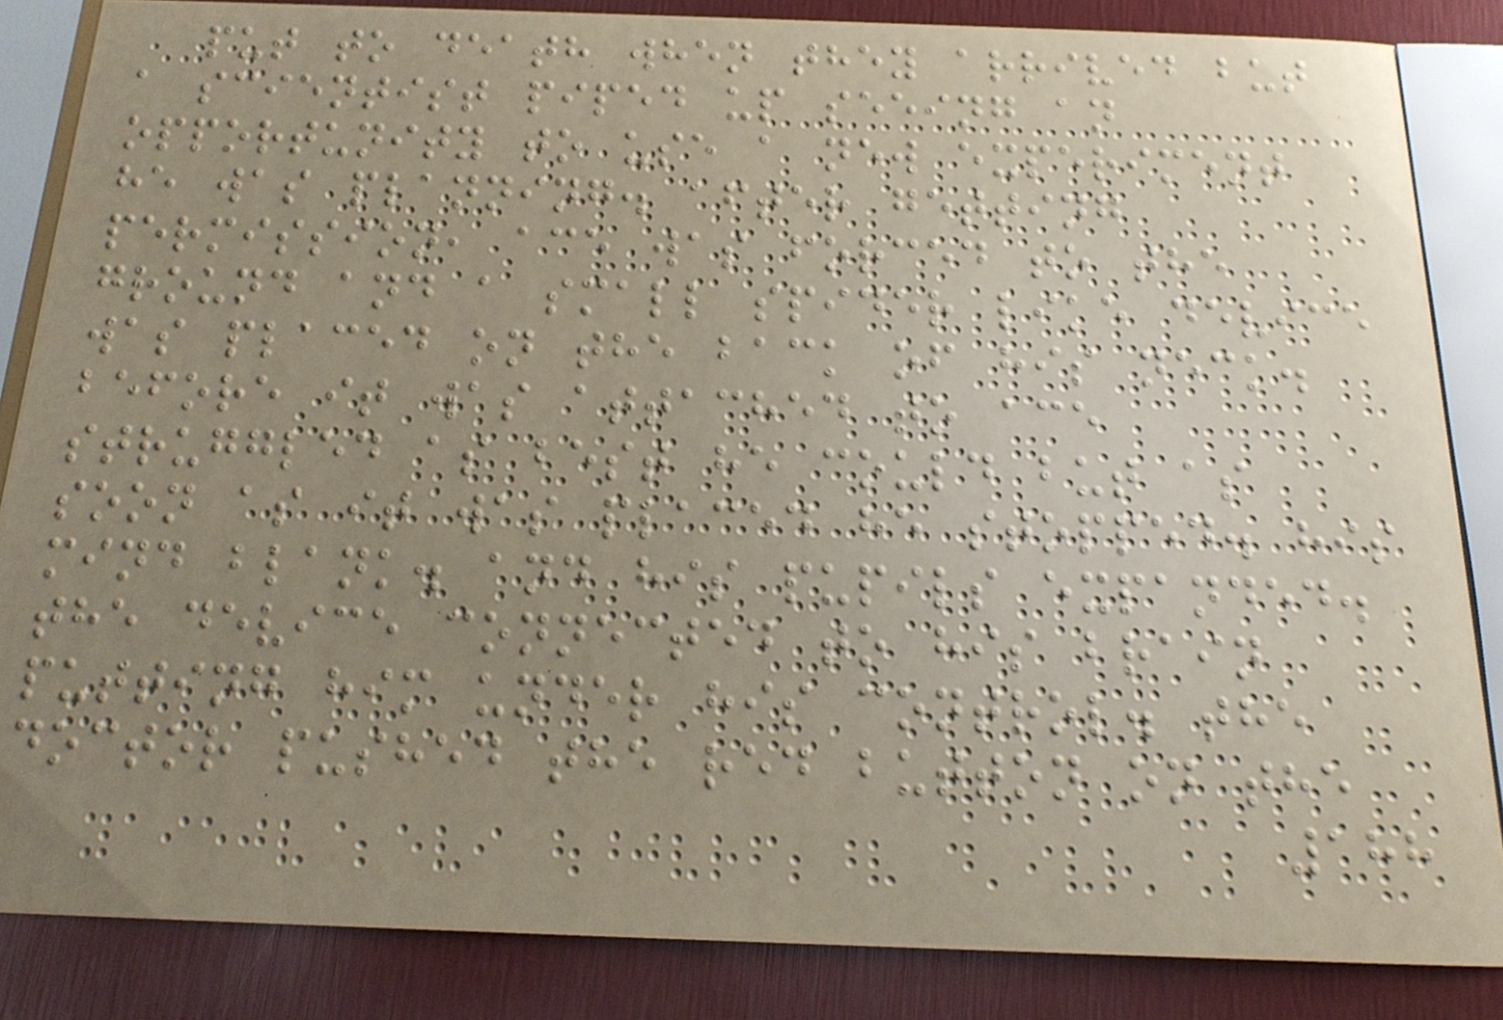put to death when they arrived but
a scientist piped up seeing an
opportunity to use a new experiment
he was planning. after getting
permission, ace was forced to the
ground and a small spider like device
was placed on the back of his neck.
before it was attached to ace
struggled as best he could but as
soon as it was placed he stopped. his
mind blank. and his pupils expanded.
the device connected to his brain
putting him under his control. the
doctor pushed the red button on the
188
